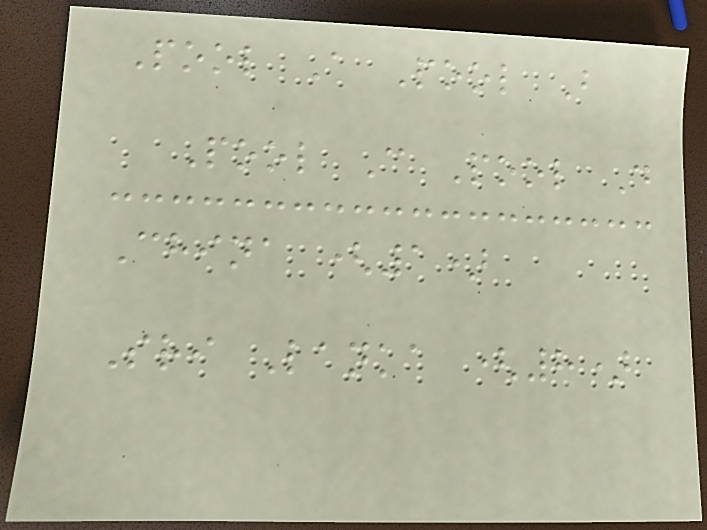Pool A Pool B
Pool C Pool D
China (1)
Sri Lanka (8)
